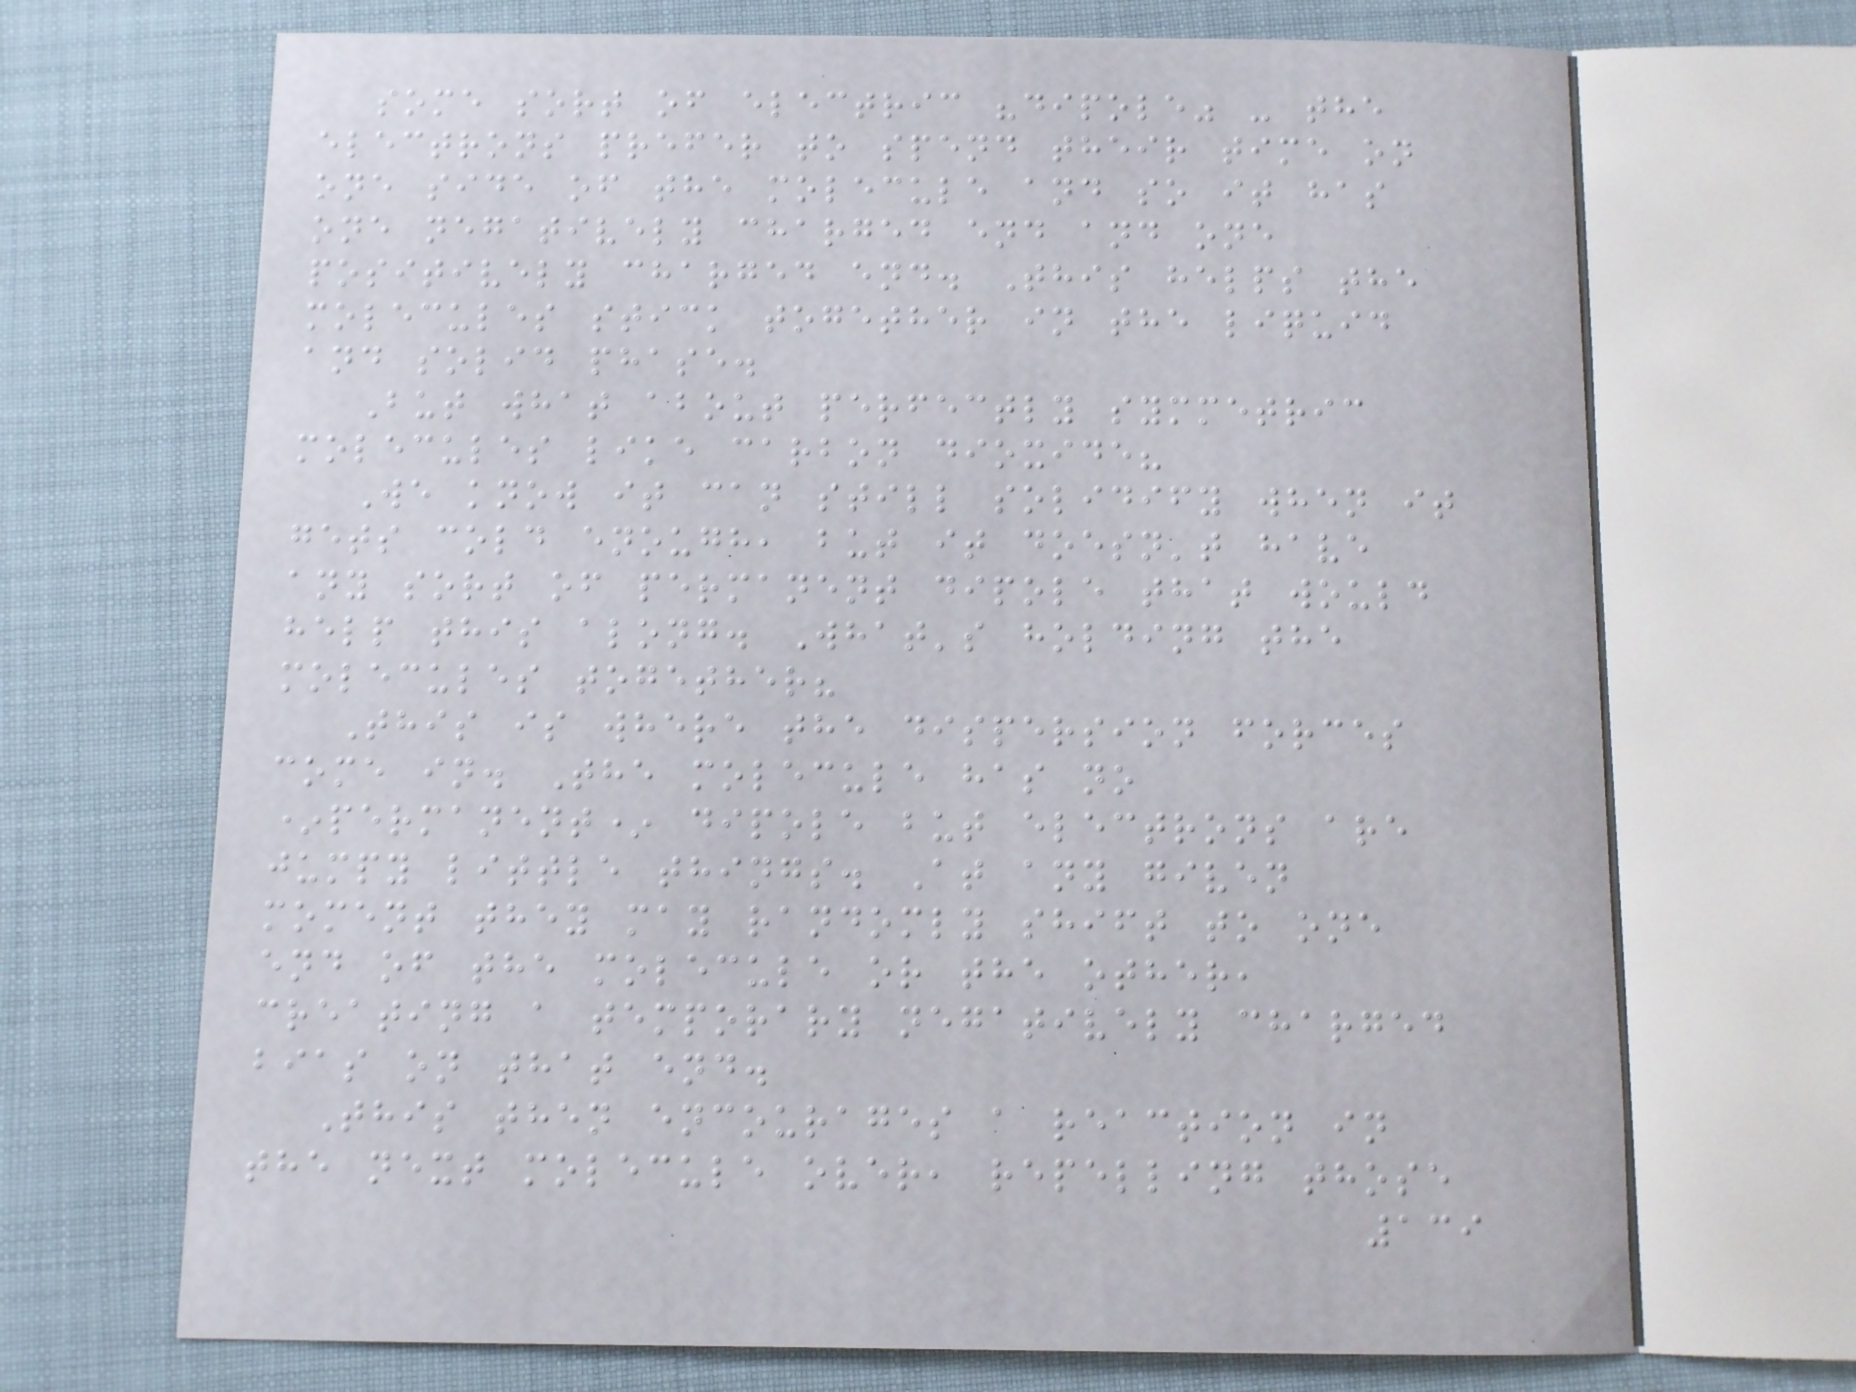some sort of electric "dipole" - the
electrons prefer to spend their time on
one side of the molecule and so it has
one negatively charged end and one
positively charged end. This helps the
molecules stick together in the liquid
and solid phase.
But what about perfectly symmetric
molecules like carbon dioxide?
We know it can still solidify when it
gets cold enough, but it doesn't have
any sort of permanent dipole that would
help this along. What's holding the
molecules together?
This is where the dispersion forces
come in. The molecule has no
*permanent* dipole but electrons are
jumpy little things. At any given
moment they may randomly shift to one
end of the molecule or the other,
creating a temporary negatively charged
bias on that end.
This then encourages a reaction in
the next molecule over, repelling those
139
